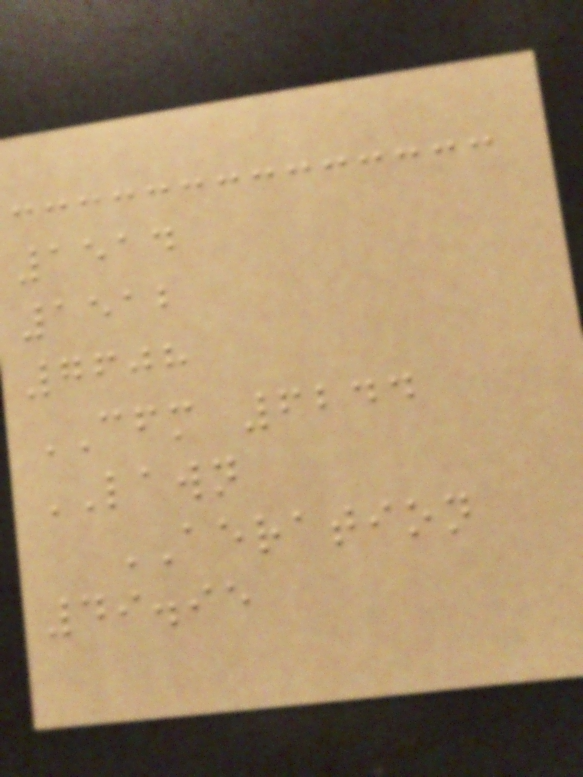1514
1512
7608
CFM 6244
LAWN
AERATION
49.95
